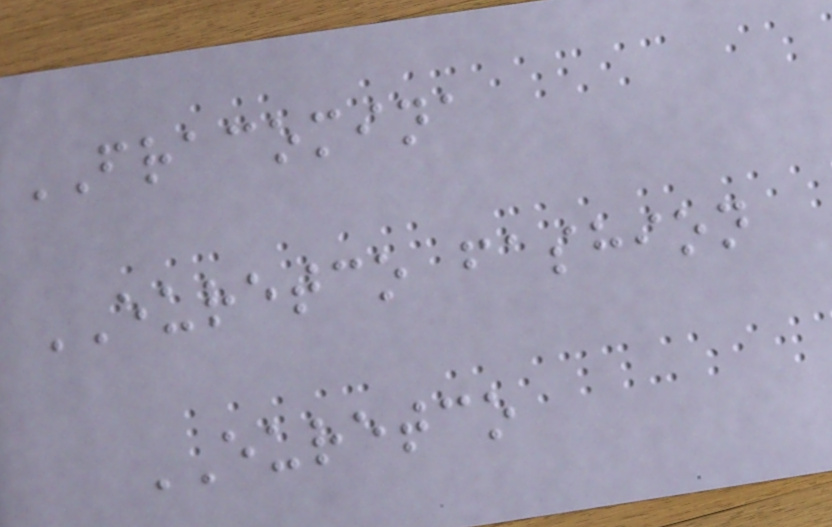FRACOMINA
EURETCO fashion
EURETCO
